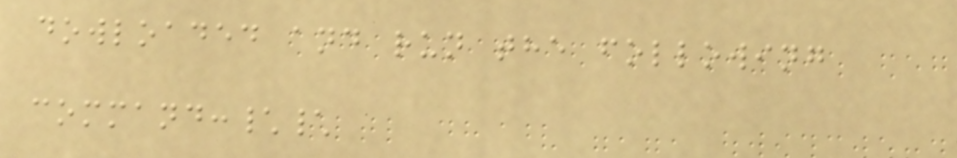dowloaded and run the following
command:\\
